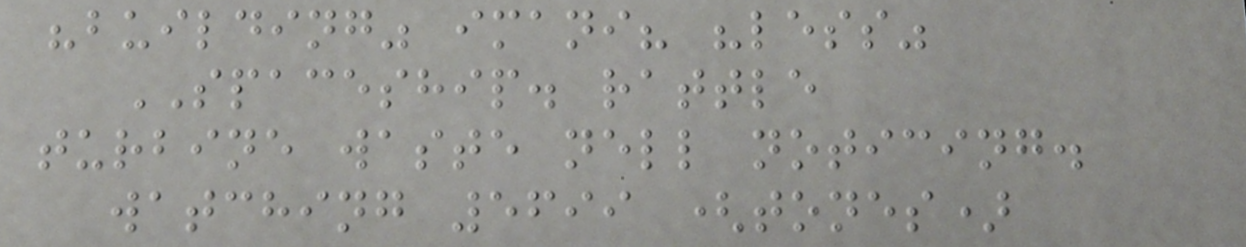"building" imani? "less"
SPACESHIP. rattle
turbine waste nell noticing.
watching 5699 (tones)
